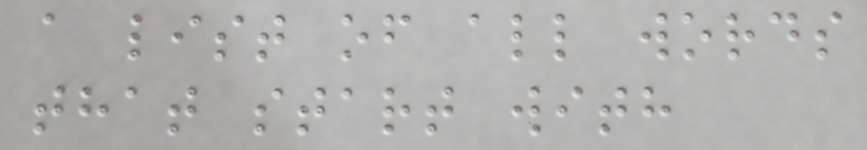a list of all words
that start with
